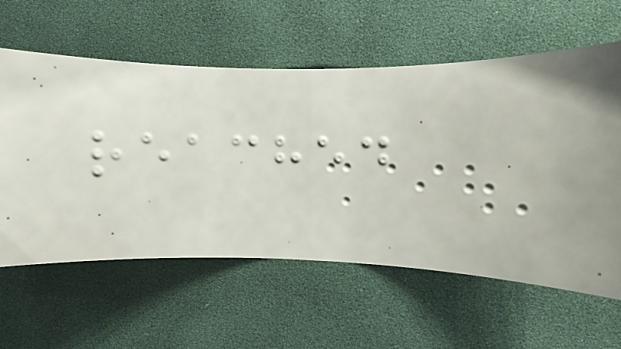reached
